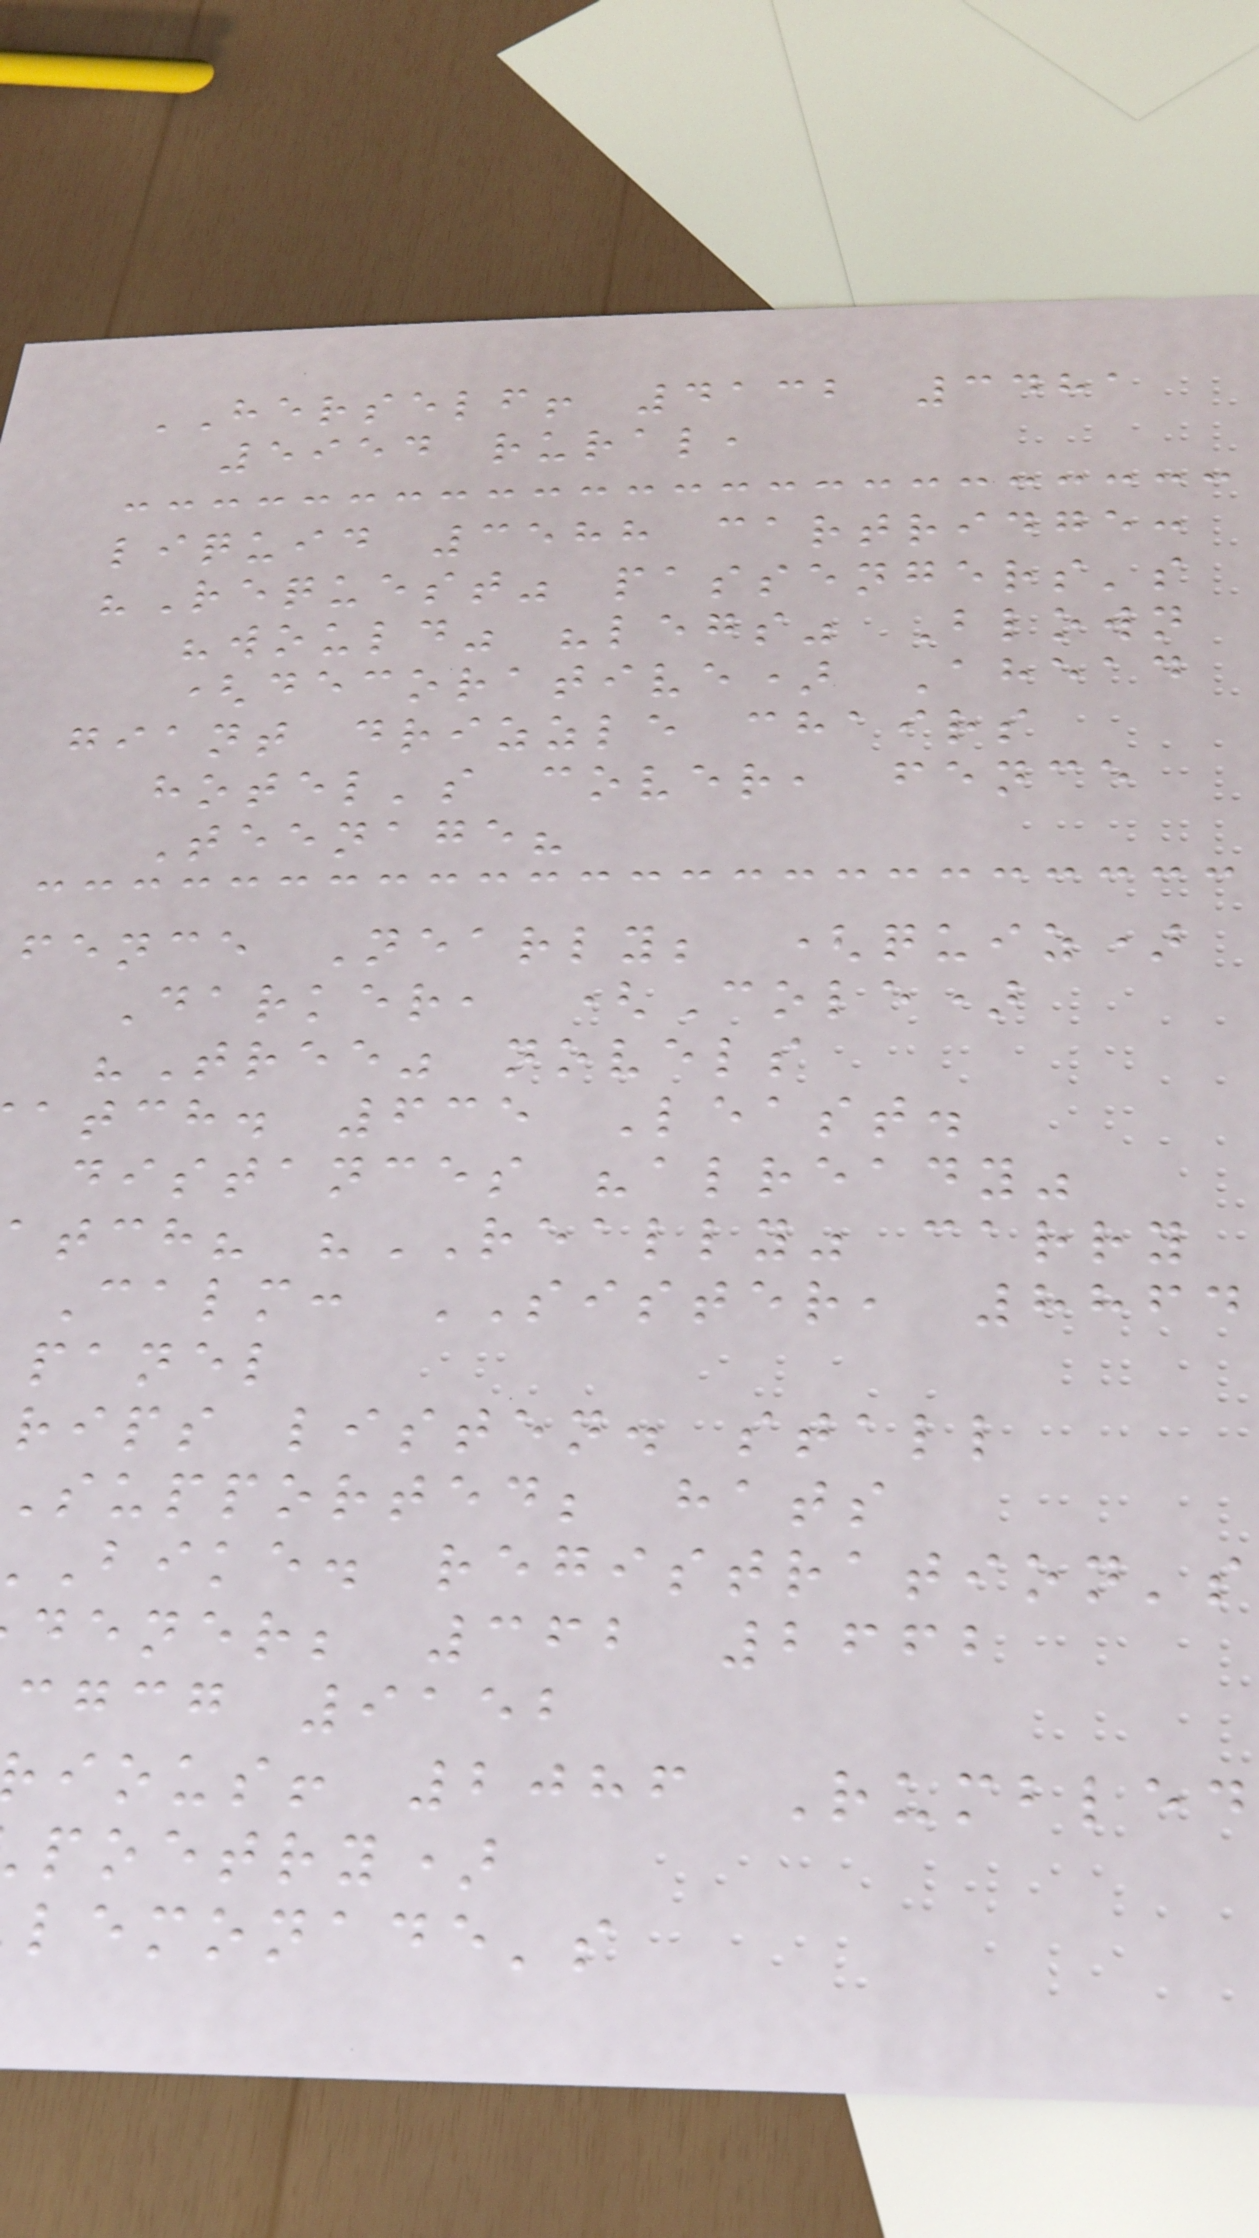HERSELF! 4132 3481
5954 rural,
liquid 3588 cartridge:
"Request" passengers's
"would" "legs" Blown
(decorative) Ahead
giant drizzle chairs
hotel's cover, fence
Teenage?
fence Nearly; (quiz)
Darker, (Cole)
"Tree" novels
atch. 635 Least.
distances "already"
atch? "REALLY" carry
Calm: SISTER, 8864
panel
rips listen. stall
supported; hats
bike. registration's
dener; 362 2662
cgcg 9152
ious! 2086 Rumbled
poetry)
lemonade's
